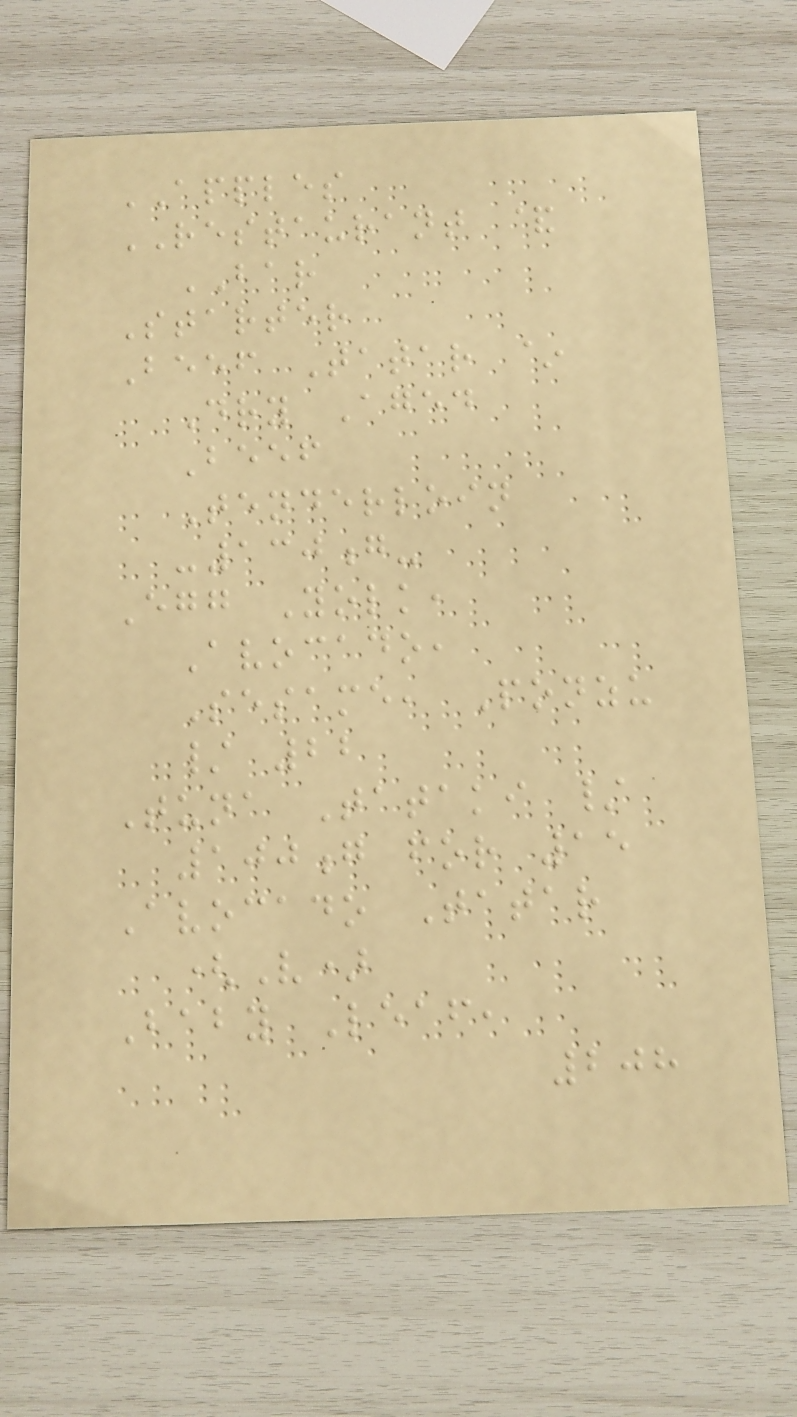APPLES
RESTAURANT &
BAR
Starter
Beef Tatar ~
Dry Aged
Beef
Tenderloin
-130g-
Egg Yolk,
Avocado,
Sesame, Ponzu
/ 22
Tuna Tataki /
100g for 15
Avocado Tatar
(V)
Baby Leaf,
208
